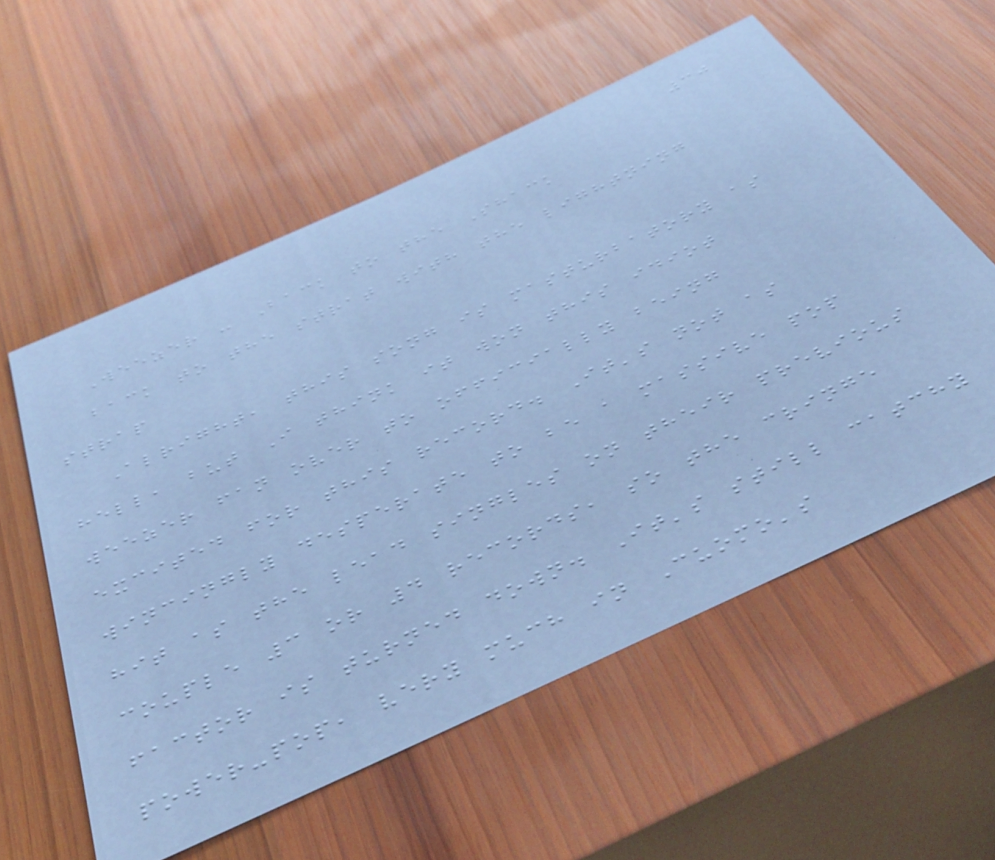30
Weezer - Back to the Shack
back to the strat with the lightning
strap
Alright, this song is masturbatory as
hell, but I think it won this idiot
weezer fan over to officially being
excited for this record. It's not as
wincingly desperate to be a massive pop
hit as the lead singles on their previous
couple 3 or 4 records, so the cringe
factor is turned down. It's still catchy
power-pop, very much in Cuomo's
